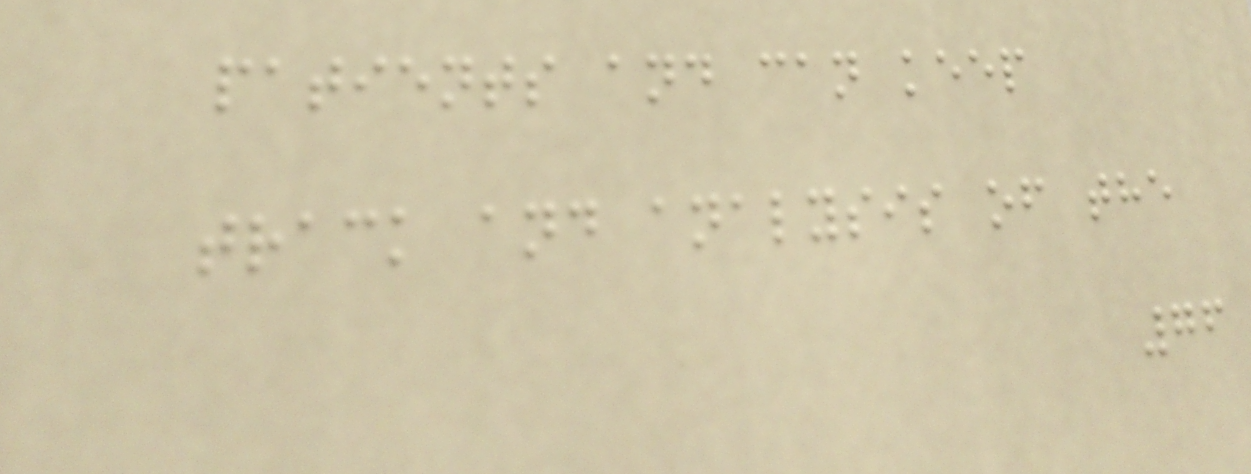patients and can keep
track and analysis of the
76
